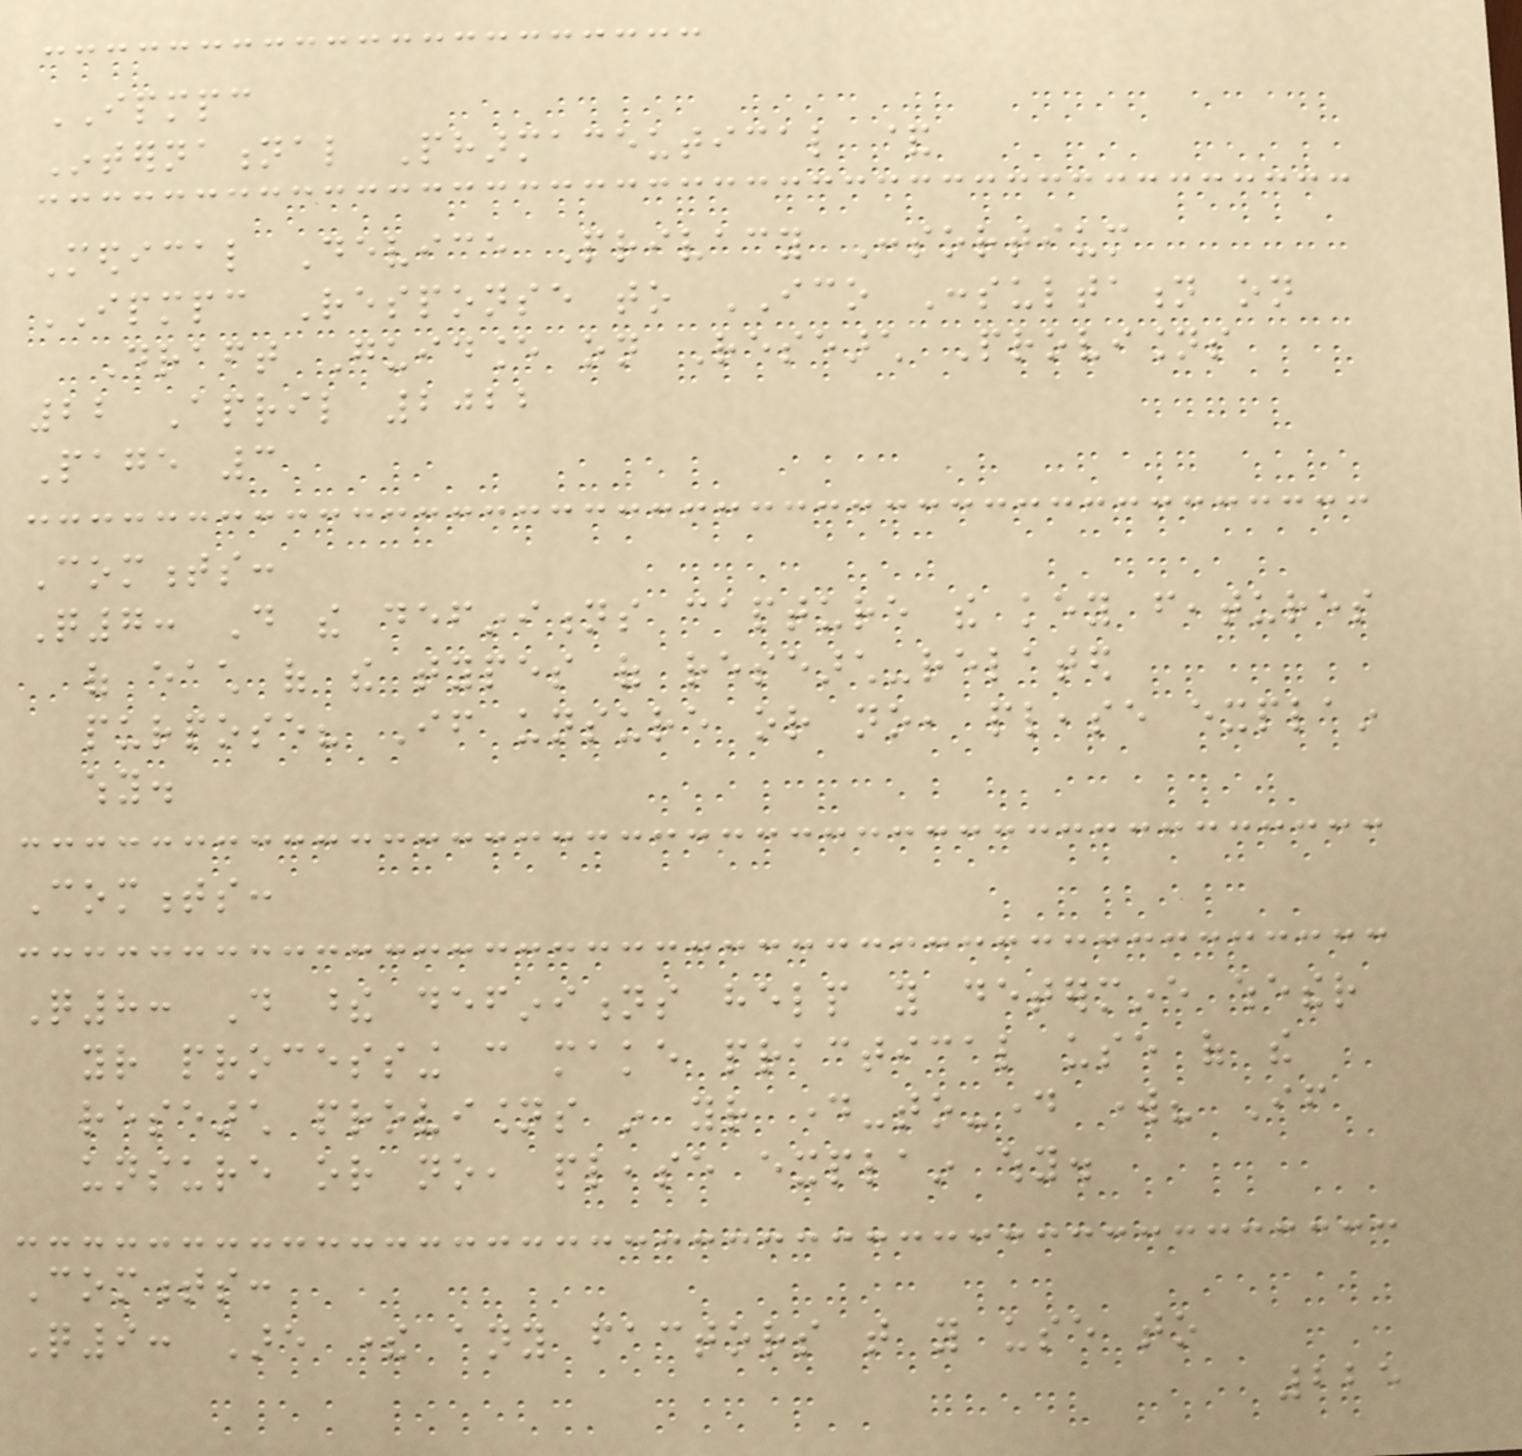IPMPC
International Pharmaceutical &
Medical Device Privacy Consortium
IPMPC Response to ICO Consultation on
Draft Guidance on Research Provisions
22 April 2022
Page 3
Comments:
Q7: Do the definitions capture the key features
of each of the types of research-related
purpose? If unsure or no, please explain
why.
Comments:
Q8: Do these definitions help you determine whether
your processing can make practical use of the
research provisions in your day-to-day work? If
unsure or no, please explain why.
Comments:
Q9: Are there any factors that you use to
225
